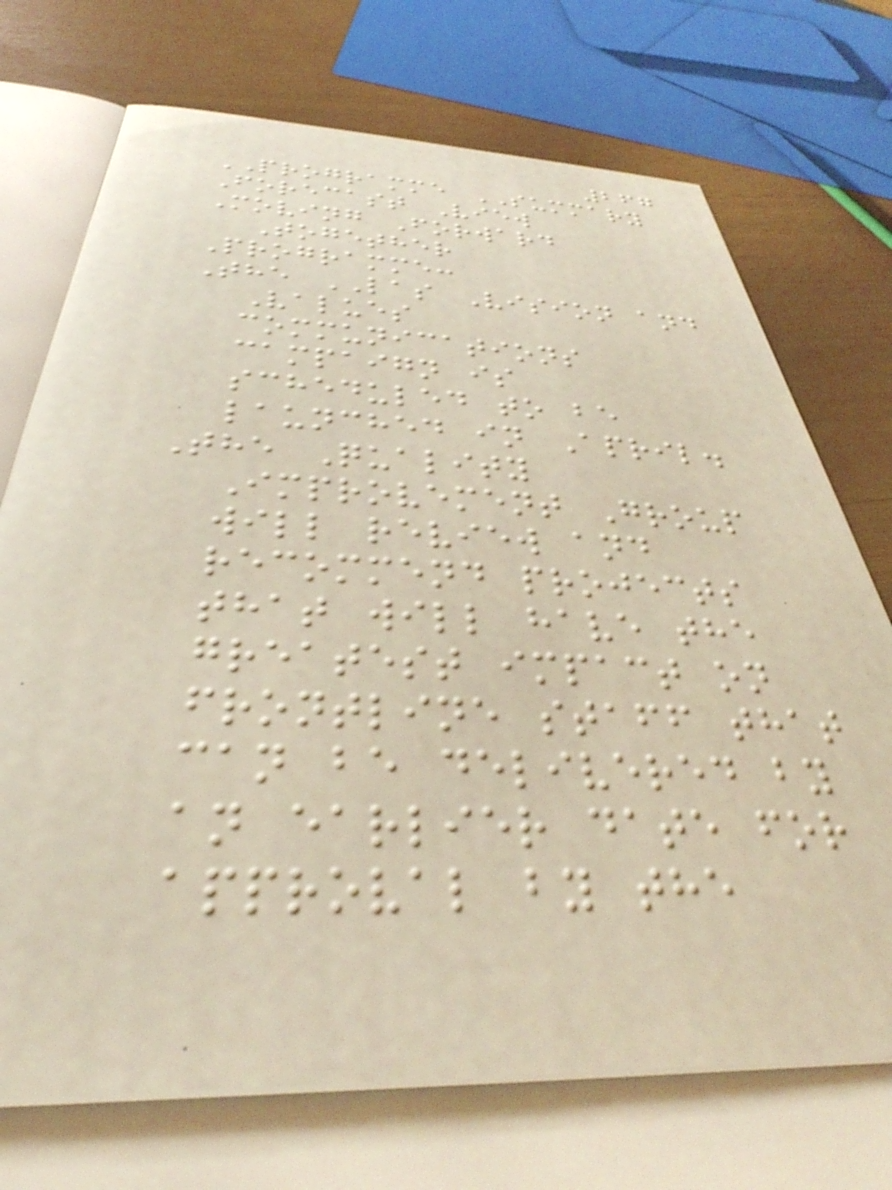267
PROGRAMME SUMMARY
Forecast View
Moving Forward
Together
Programme:
The LAS Vision and
Values
communications
campaign is
scheduled to be
launched in April.
The Quality
Improvement Group
will review and
recommend projects
that will have the
greatest impact on
frontline staff that
can be delivered by
an earlier date for
approval by the
